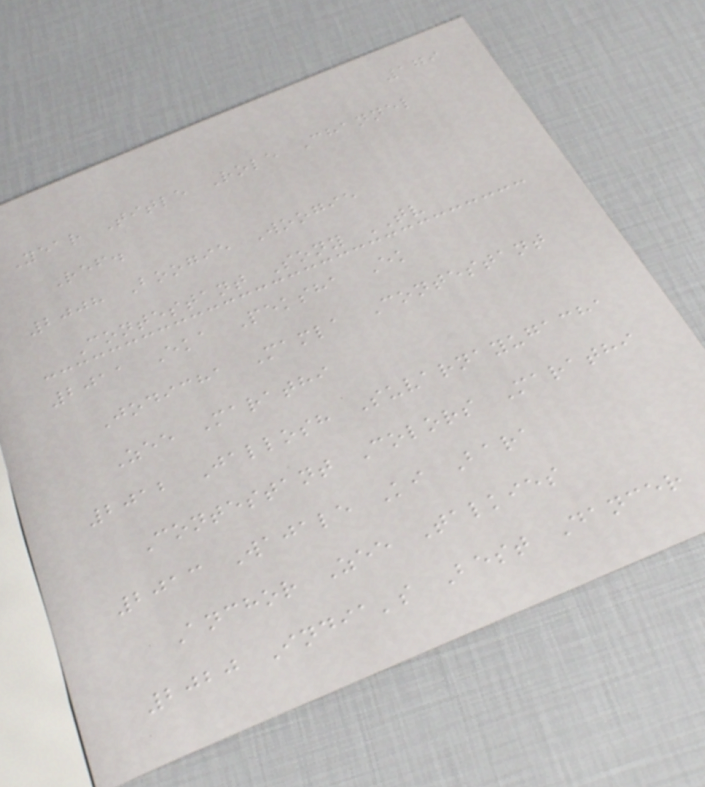179
Year Title Role Channel
Ref.
2008 Boogie Woogie
Contestant Sony TV
2011 Eka Peksha Ek
Jodicha Mamla Contestant
Zee Marathi
2012 Jallosh Suvarnayugacha
Contestant Colors Marathi
2013 Wajale Ki Bara
Anchor Zee Talkies
2020 India's Best Dancer
